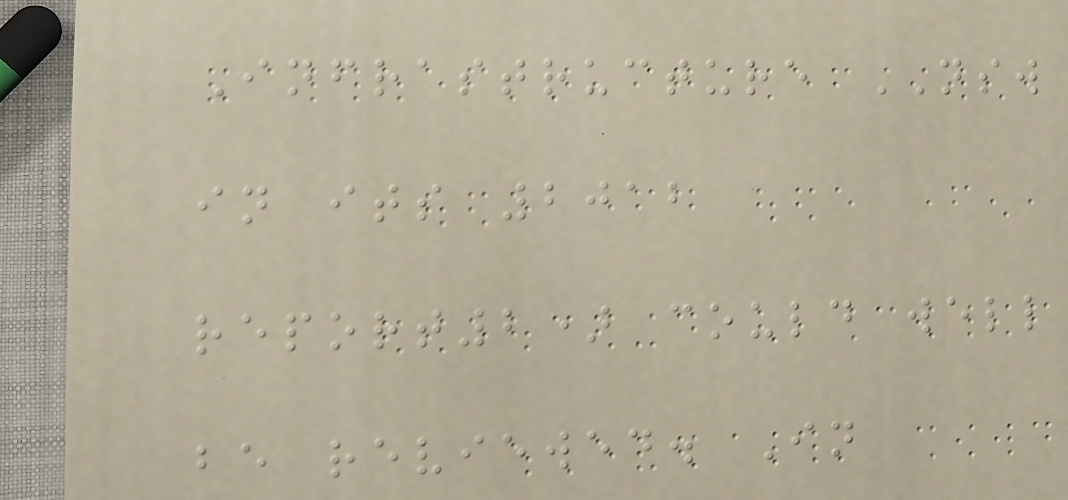Infrastructure NSW
in its 2012
report2) could well
be reviewed. In
